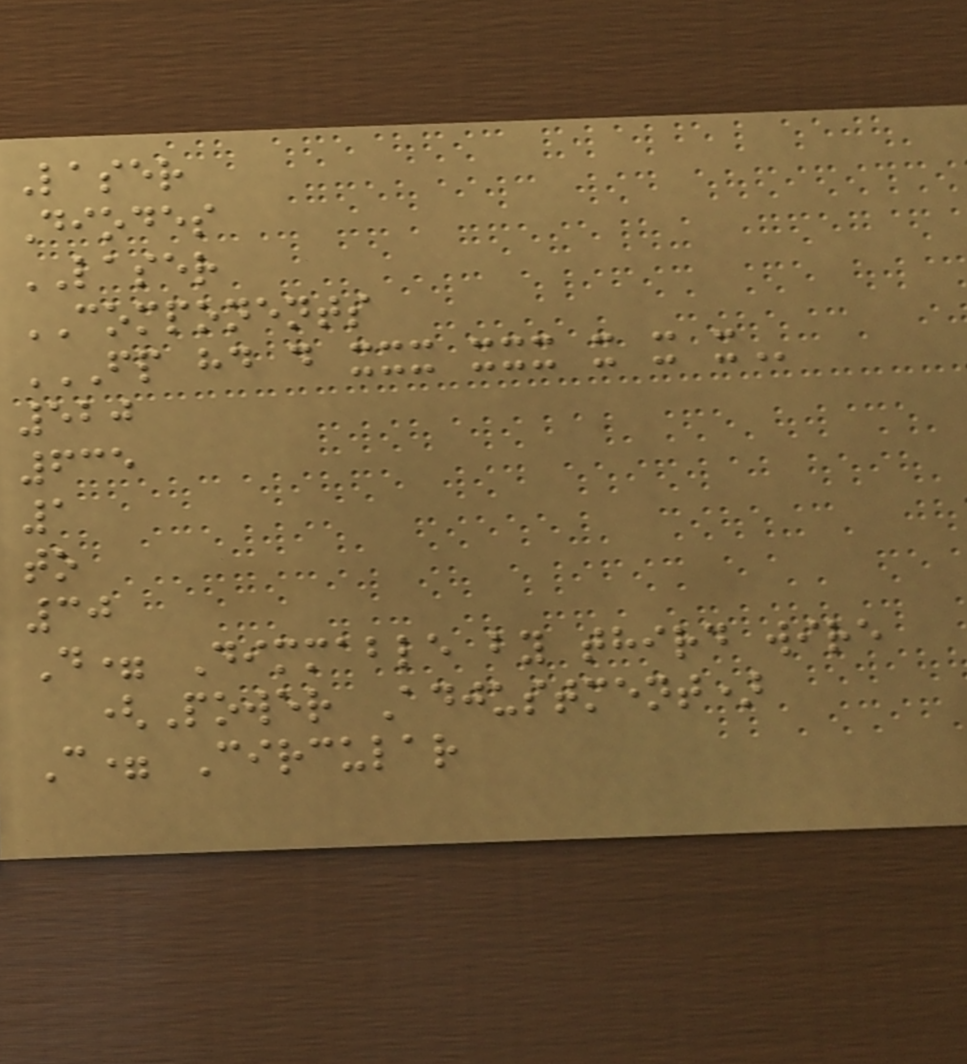Laser
Diodes
LASER
COMPONENTS
FP HD D XXX XXX X X X
520
635
1
to
30
D= Dimmable by third wire
(Power Adjustment)
C= Circular
